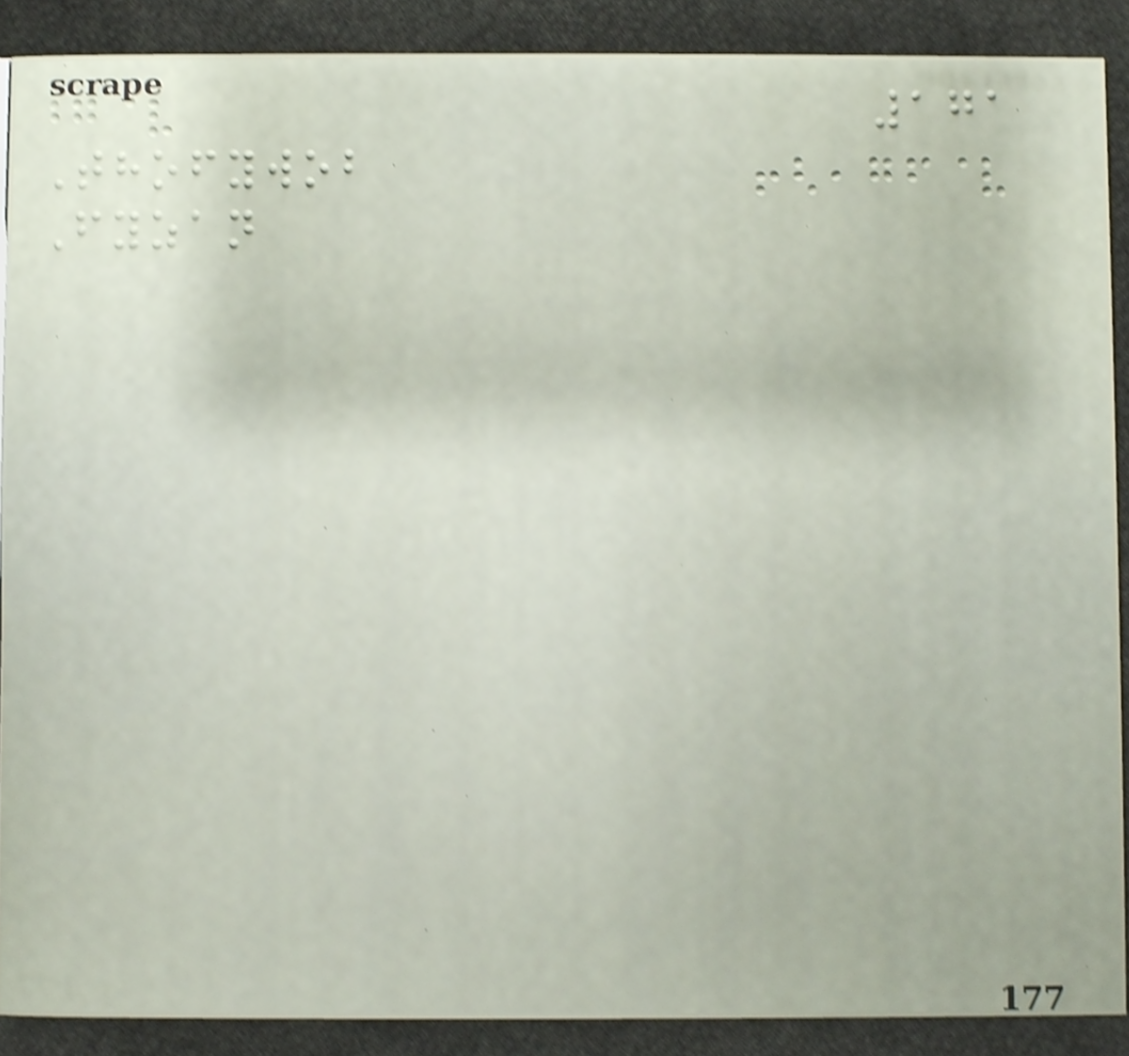171
Thofywob
Fyzan
